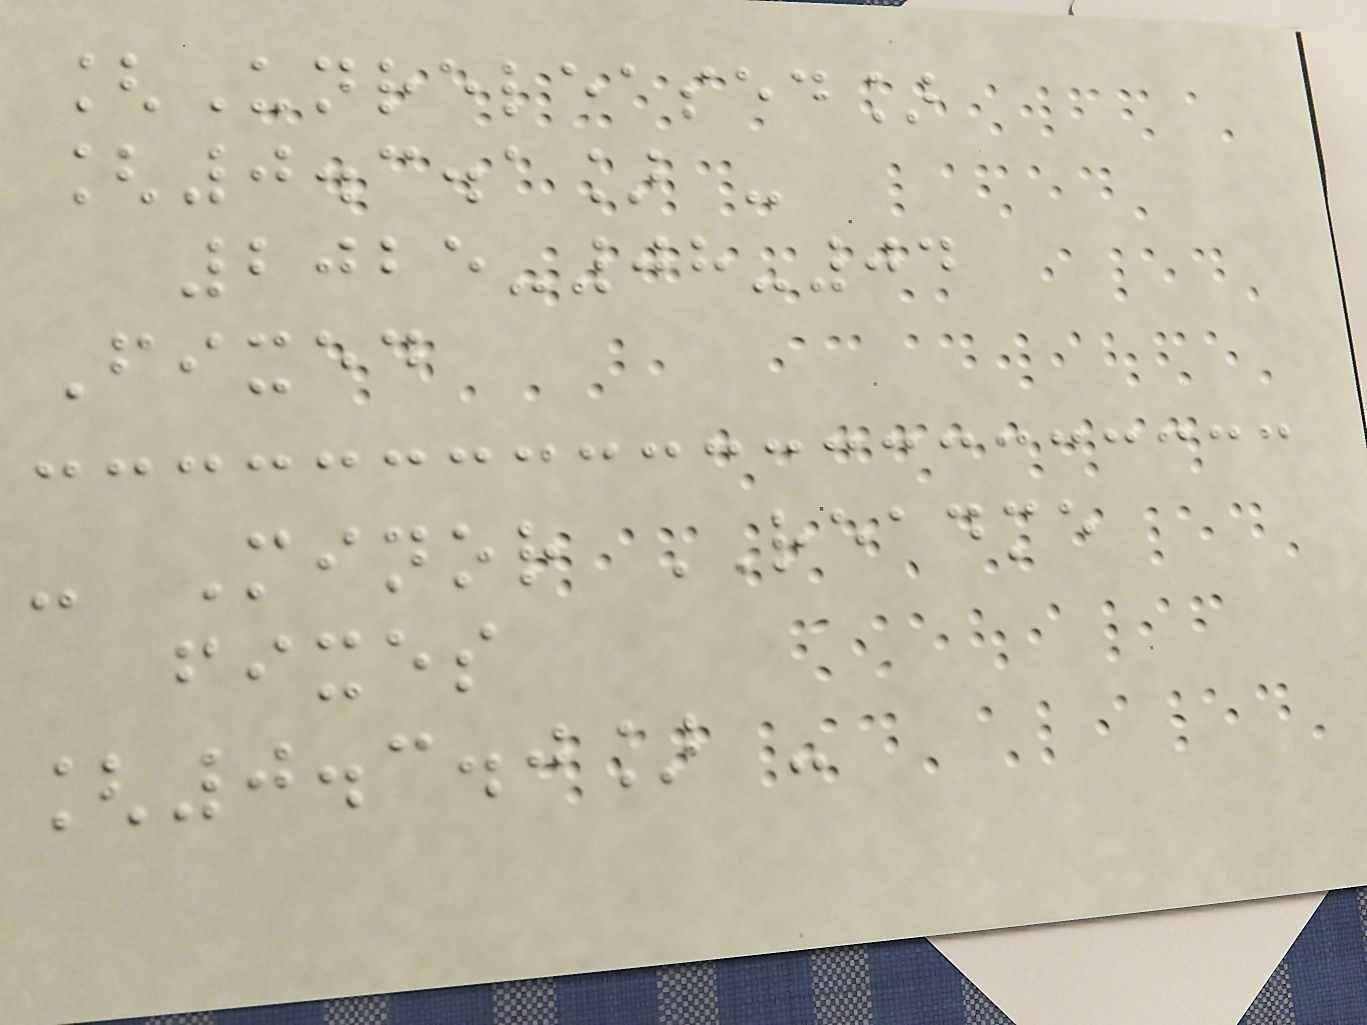[Unreleased]
[0.3.1] -
2025-08-04
Fixed
- Minor README
fixes
[0.3.0] -
